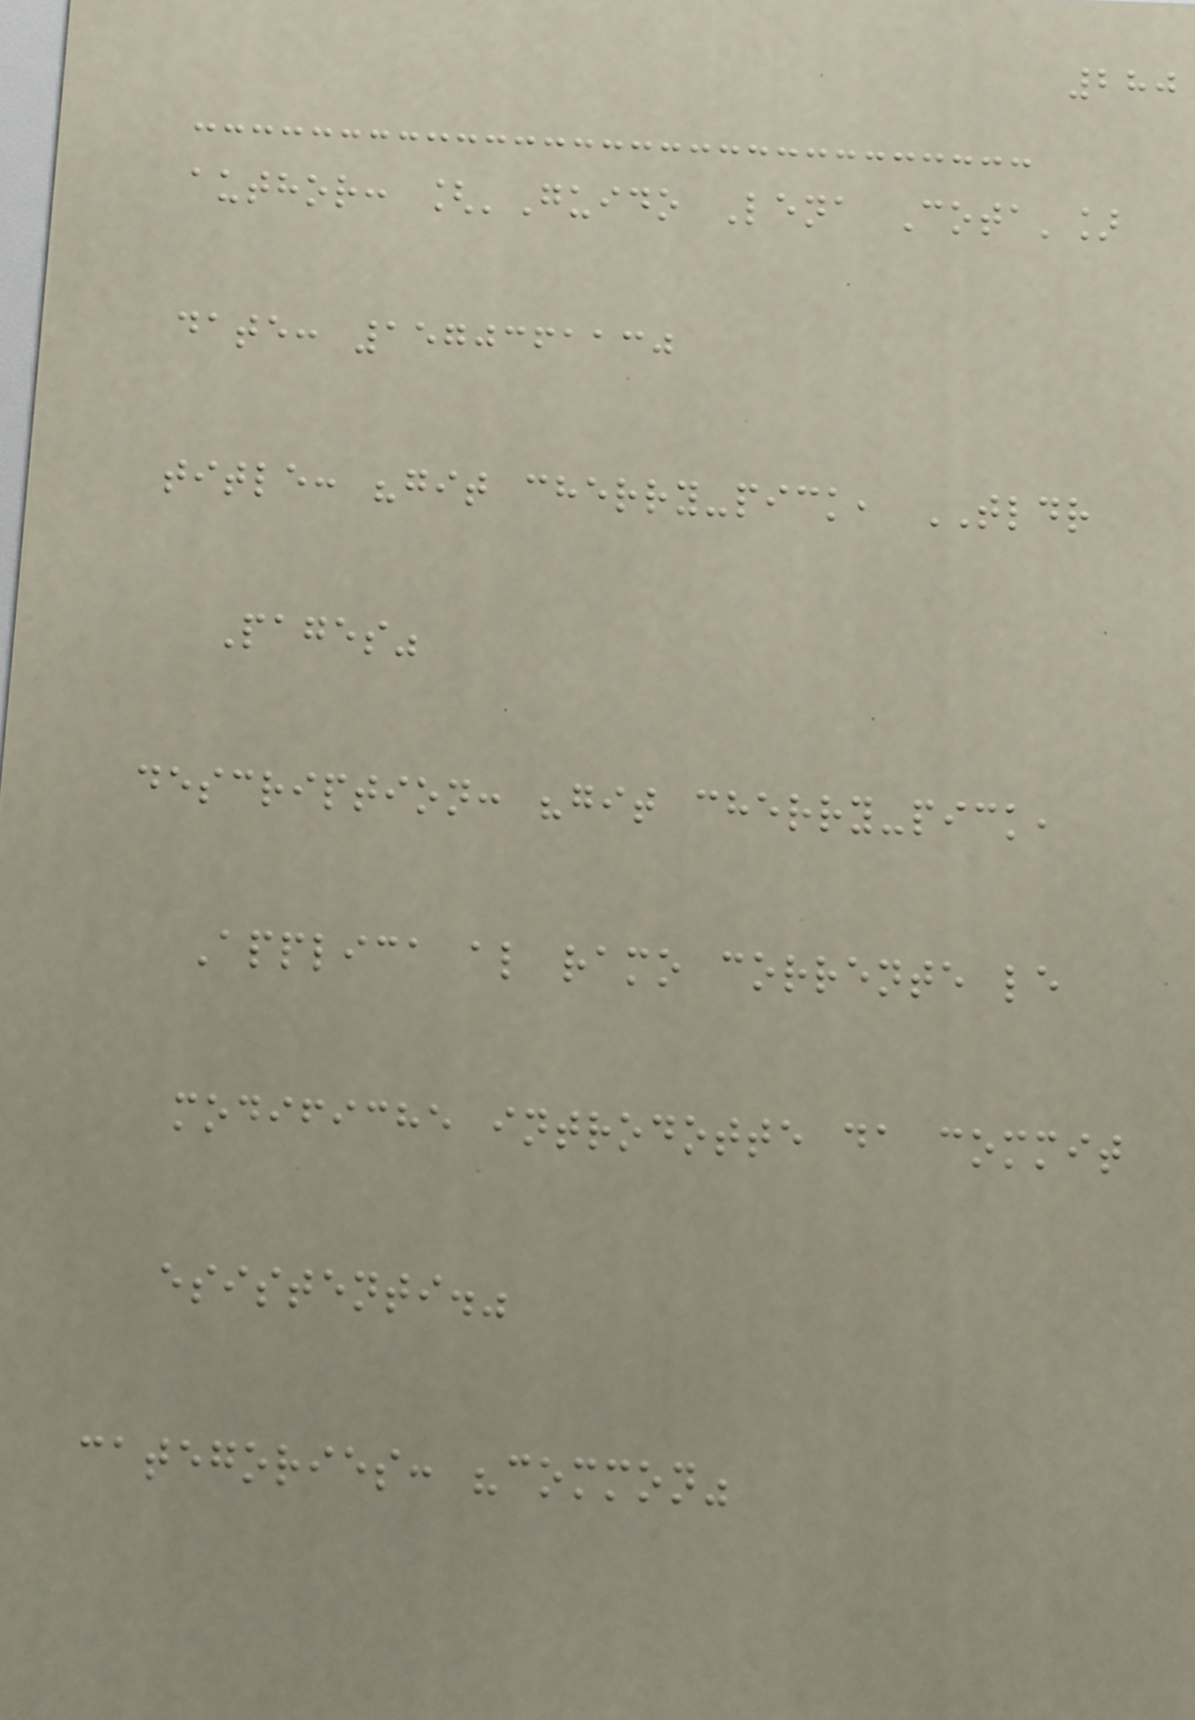280
author: ['Guido Lena Cota']
date: 1570361130
title: "git cherry-pick, TLDR
Pages"
description: "git cherry-pick,
Applica al ramo corrente le
modifiche introdotte da commit
esistenti."
categories: "common"
